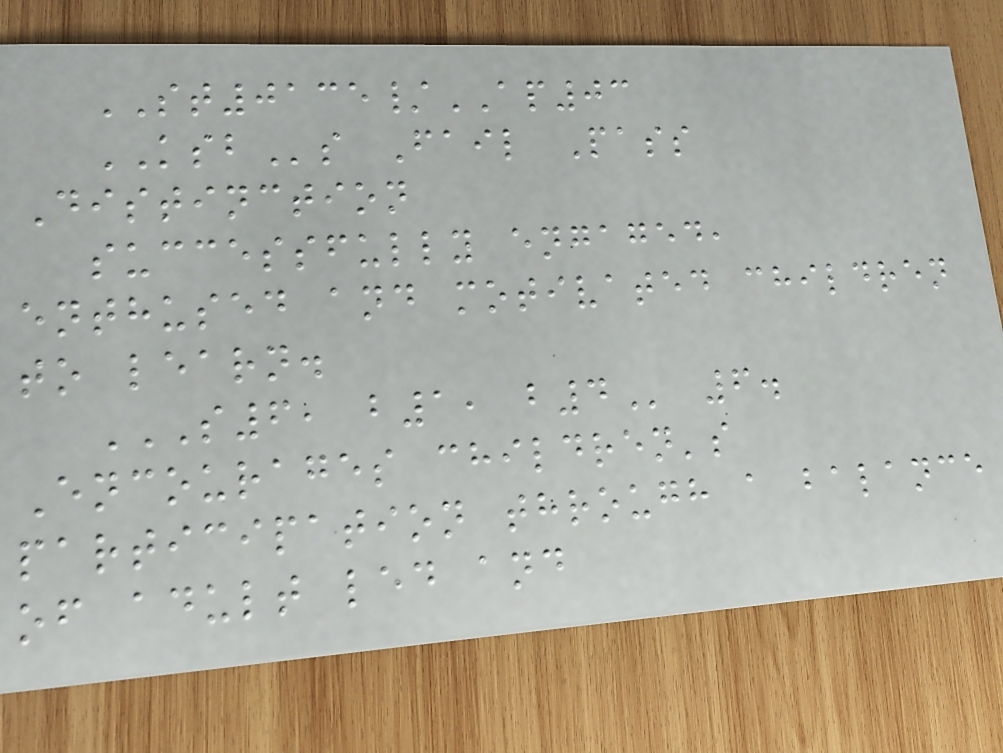ST0135/AP03
KSBs Fail Pass
Distinction
successfully engaged,
enthused and motivated children
to learn.
S6, B1, B4 6.
Encourages children's
participation through a balance
of adult led and
